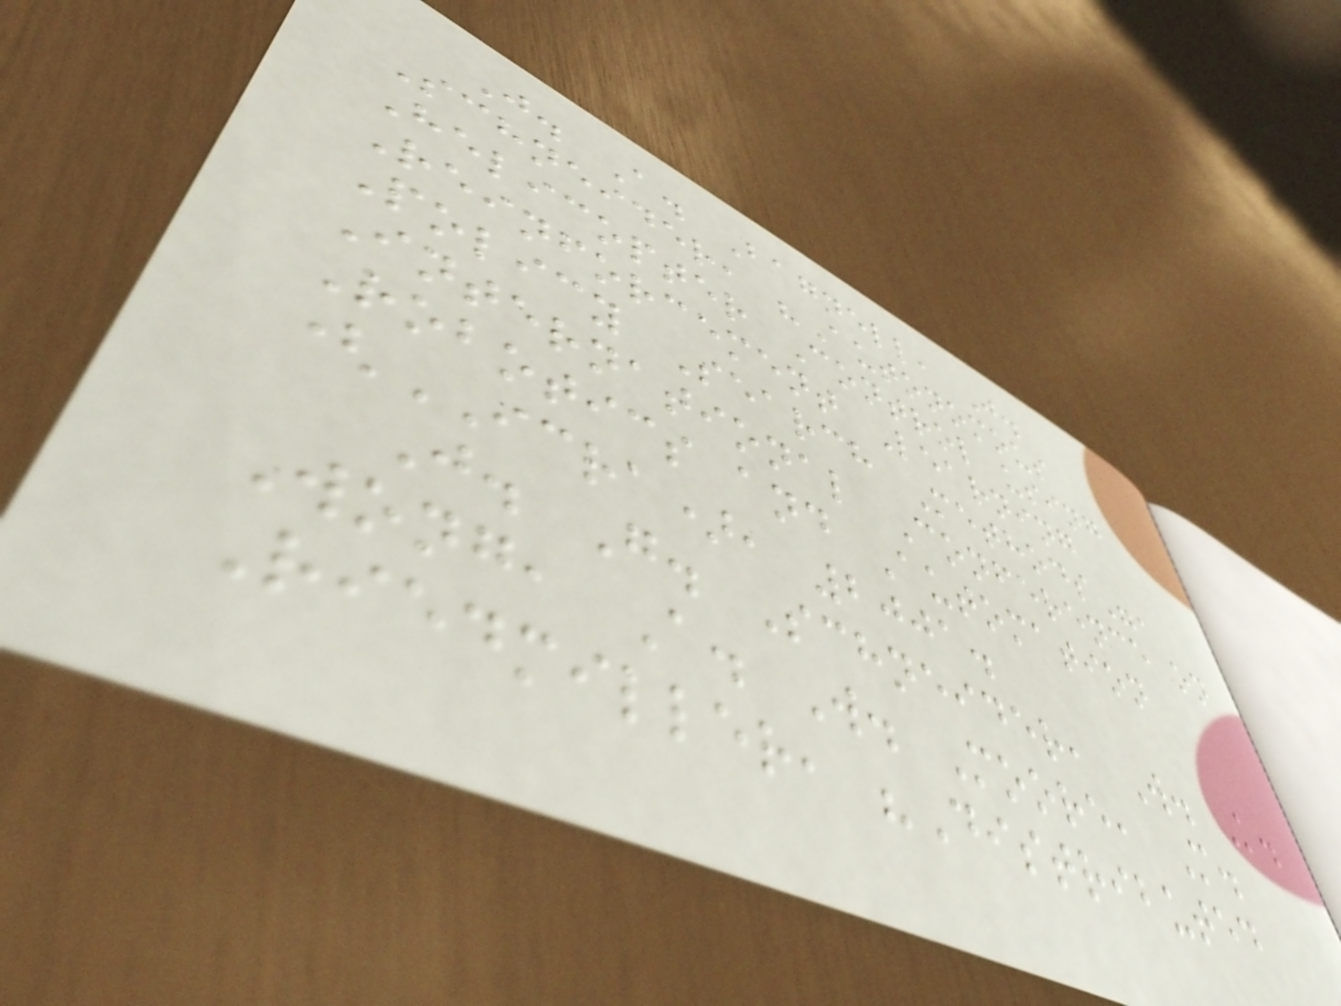J. A. Bagnell, J.
Schneider, "Autonomous
Helicopter Control using
Reinforcement Learning
Policy Search Methods",
International Conference on
Robotics and Automation
(ICRA), 2001.
J. G. Schneider, W. K.
Wong, A. W. Moore, M.
Riedmiller, "Distributed
